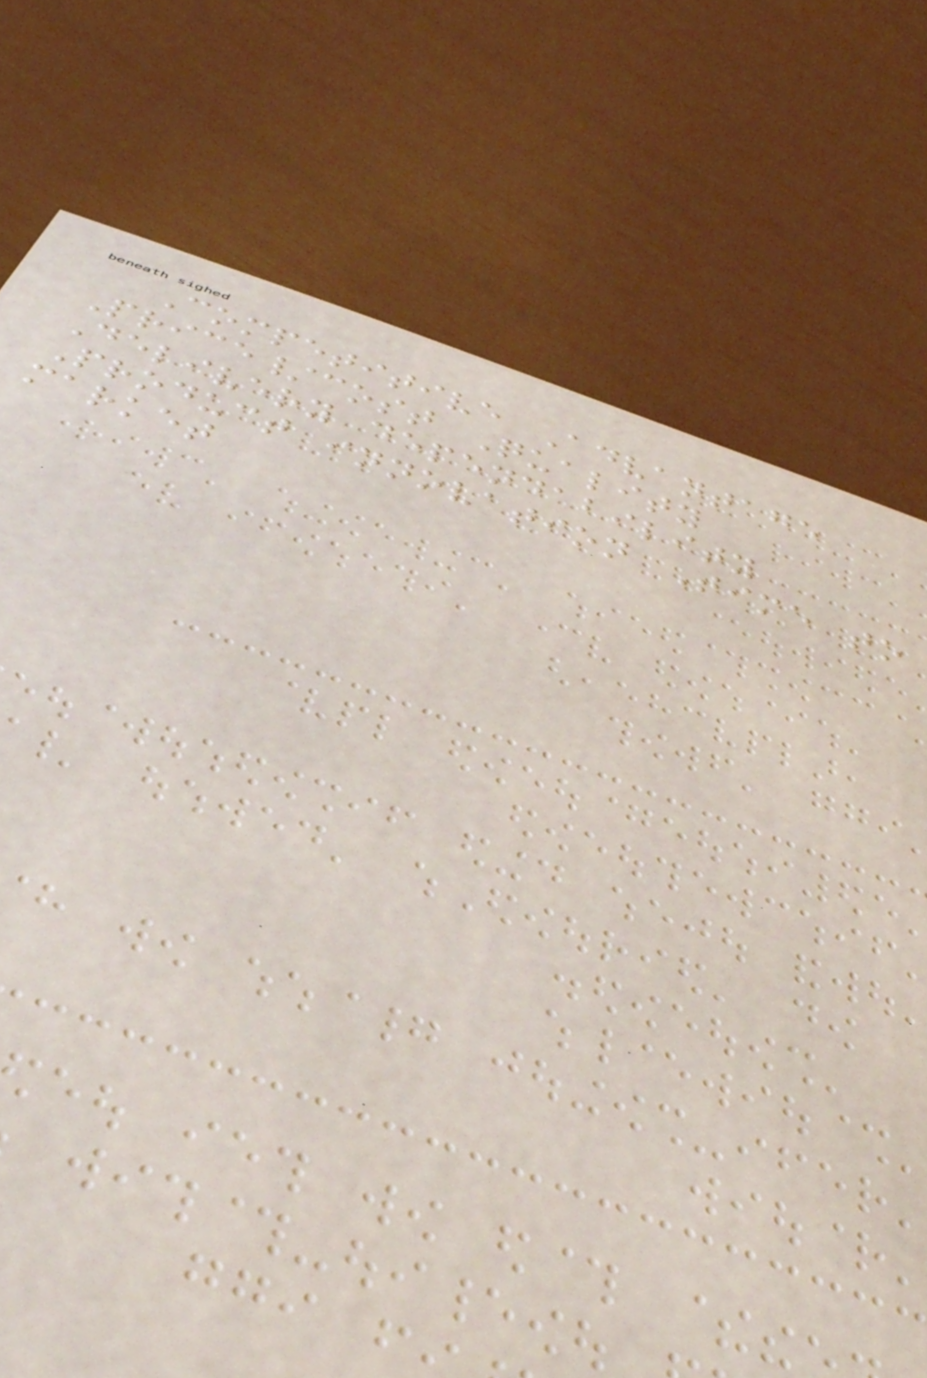Competitive Advantage
Price/cost Quality
Delivery dependability
Product innovation Time to
market
